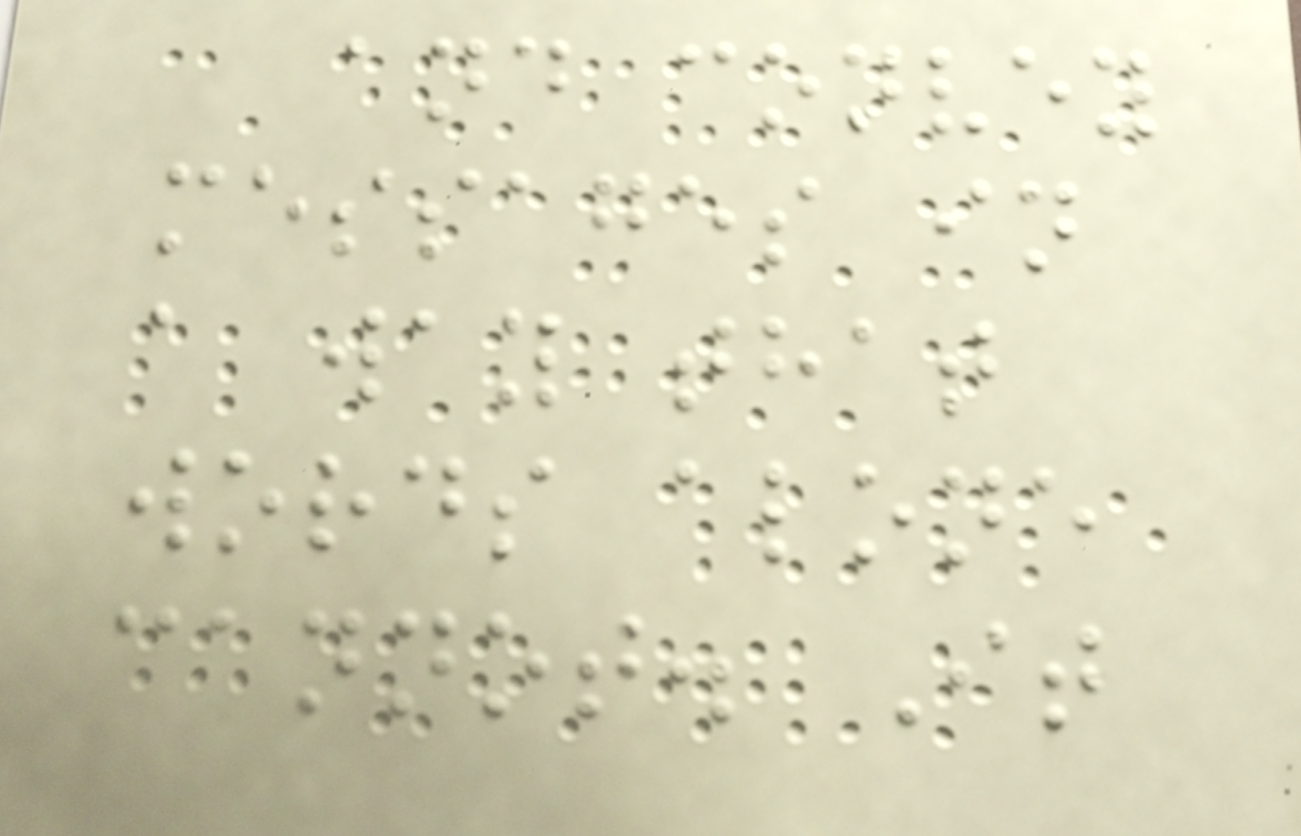and convey
messages in
a way that
words alone
cannot. It
